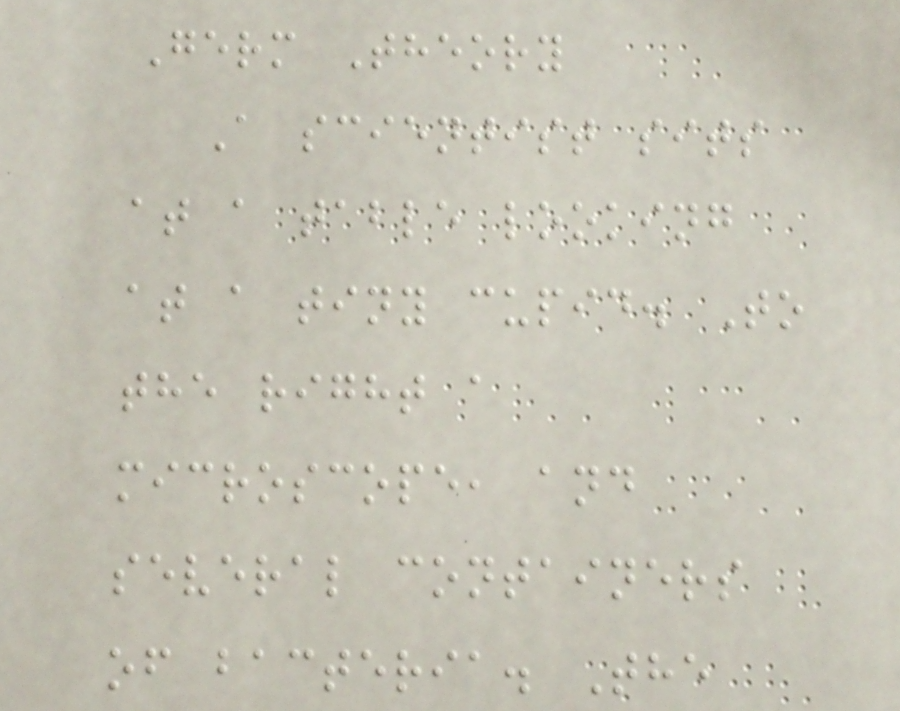Germ Theory
A scientist sits
at a table looking
at a tiny cupid. To
the right a
microscope, and
several containers
of bacteria. The
